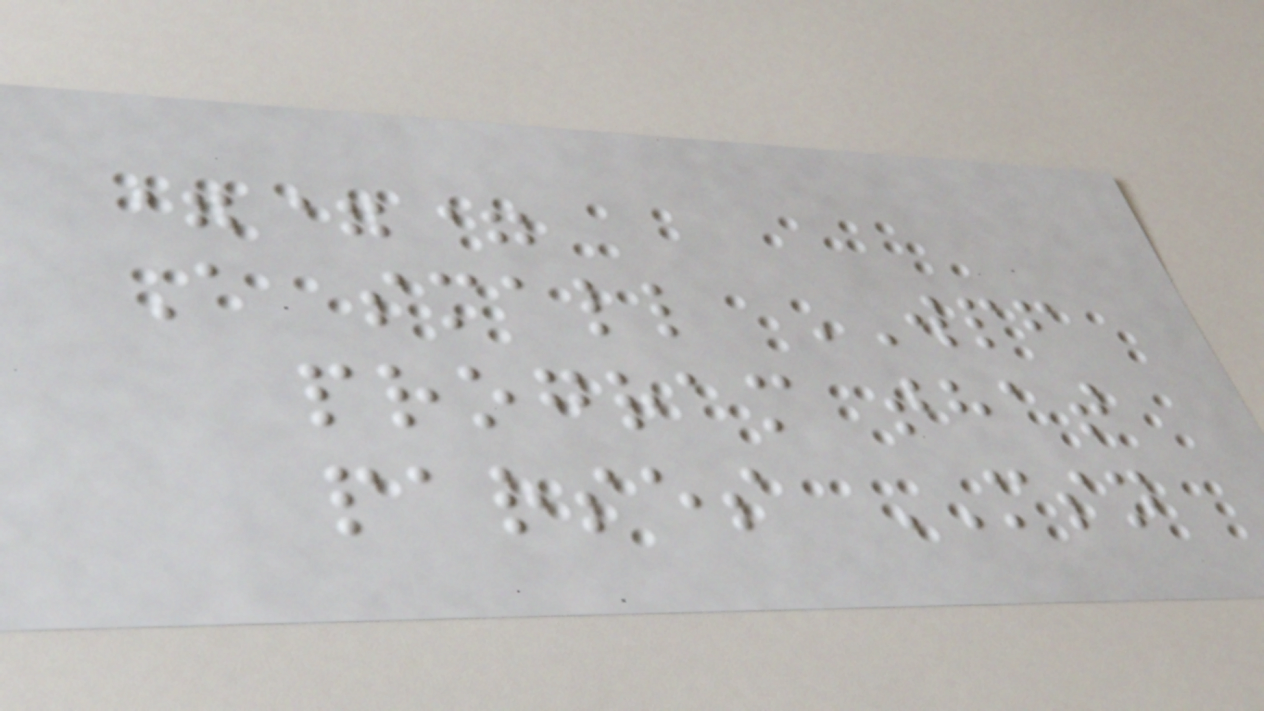===
A small WPF
program that
parses MSN
